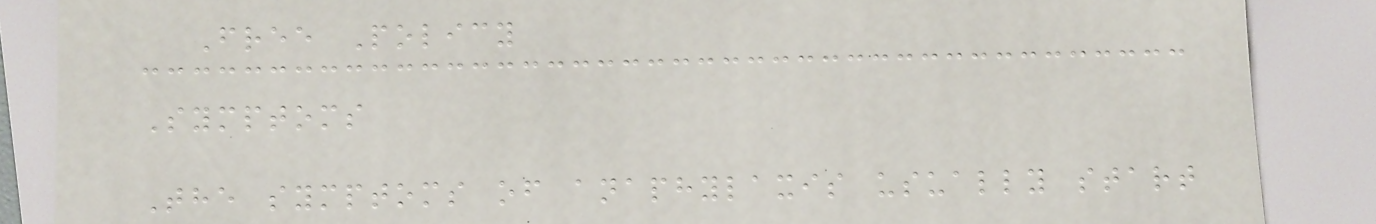Free Policy
Symptoms
The symptoms of anaphylaxis usually start
